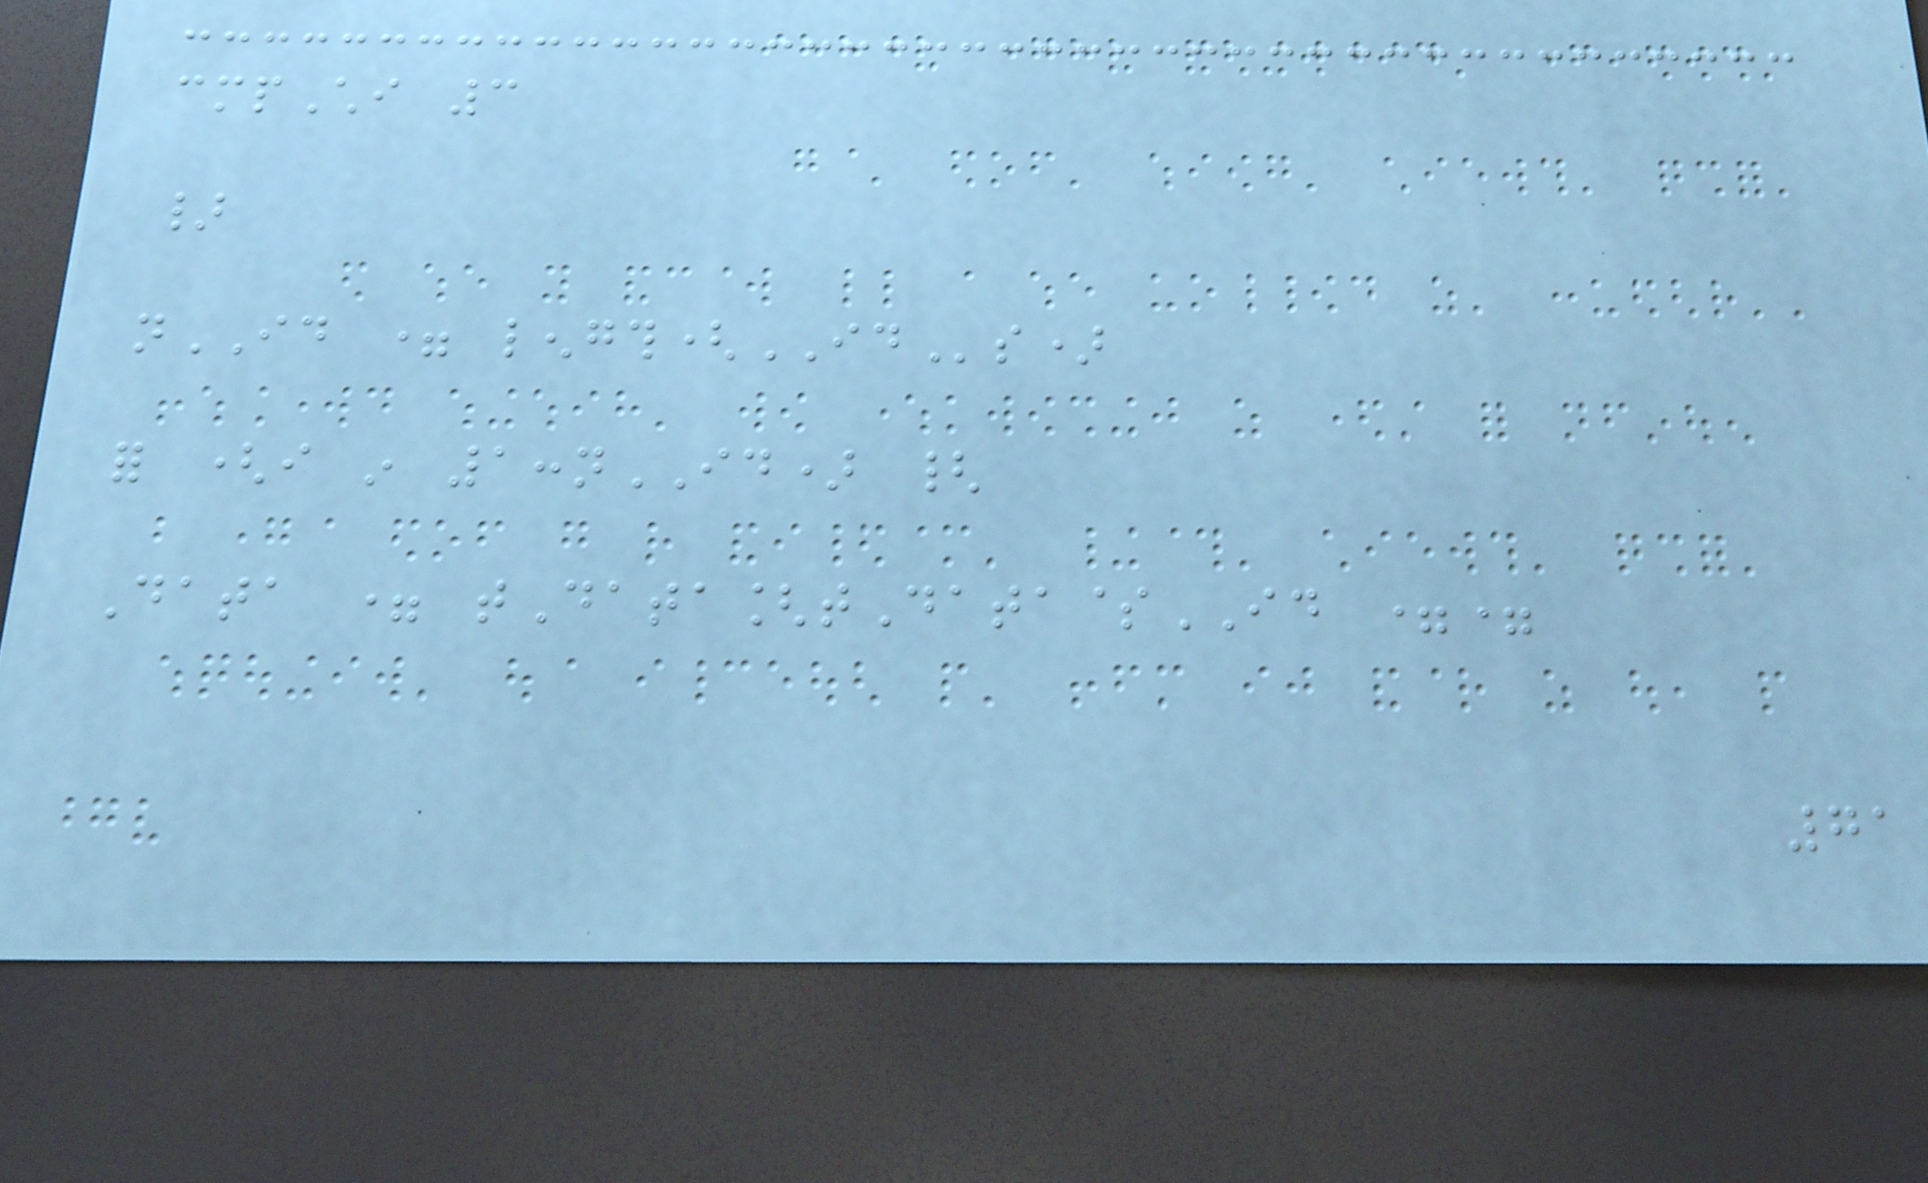cmpChi 3
}
nID = length(IDs)
for (i in 1:nID) {
Data = tData[tData$ID ==
71
